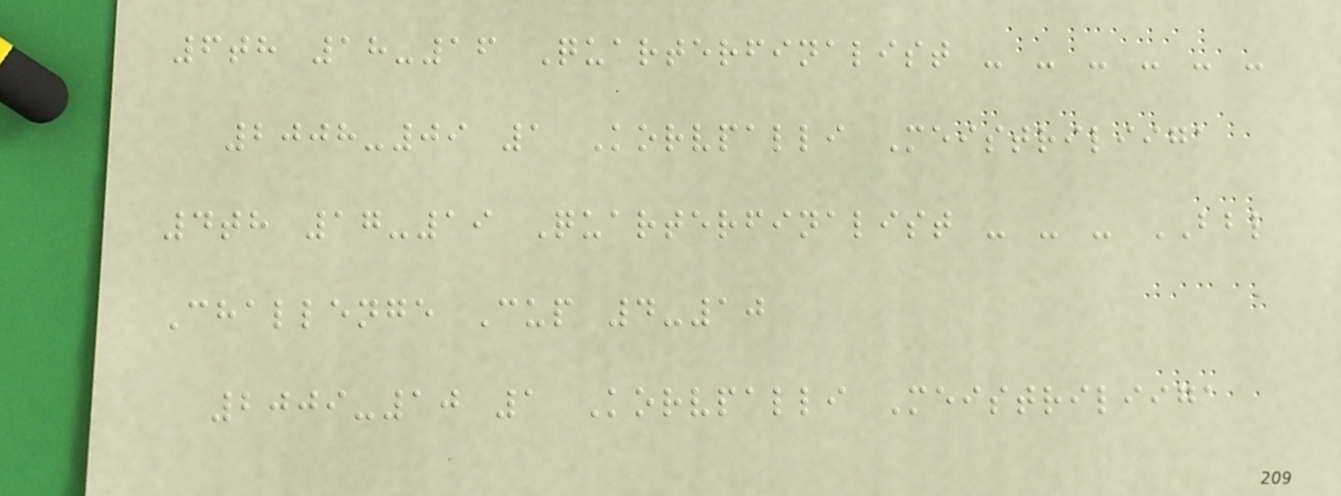6th 18-16 Quarterfinalist - - - - - -
2008-09 1 Korvpalli Meistriliiga
4th 17-19 Quarterfinalist - - - BBL
Challenge Cup 4-10
2009-10 1 Korvpalli Meistriliiga
